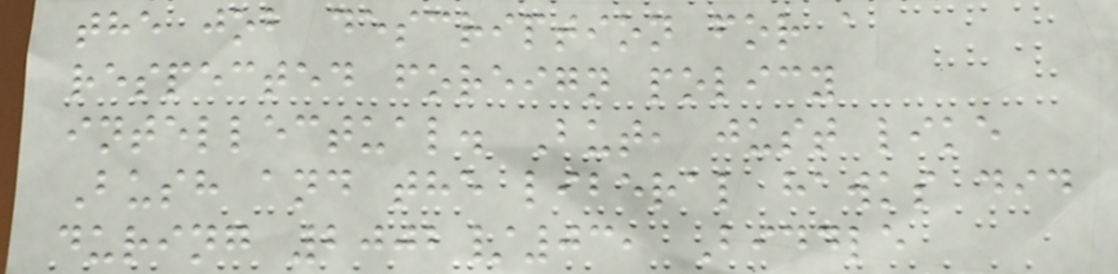the job description for a
respected foreign policy
intellectual. But, just like
Bush and the liberal hawks did
during 2002/03, Biddle
